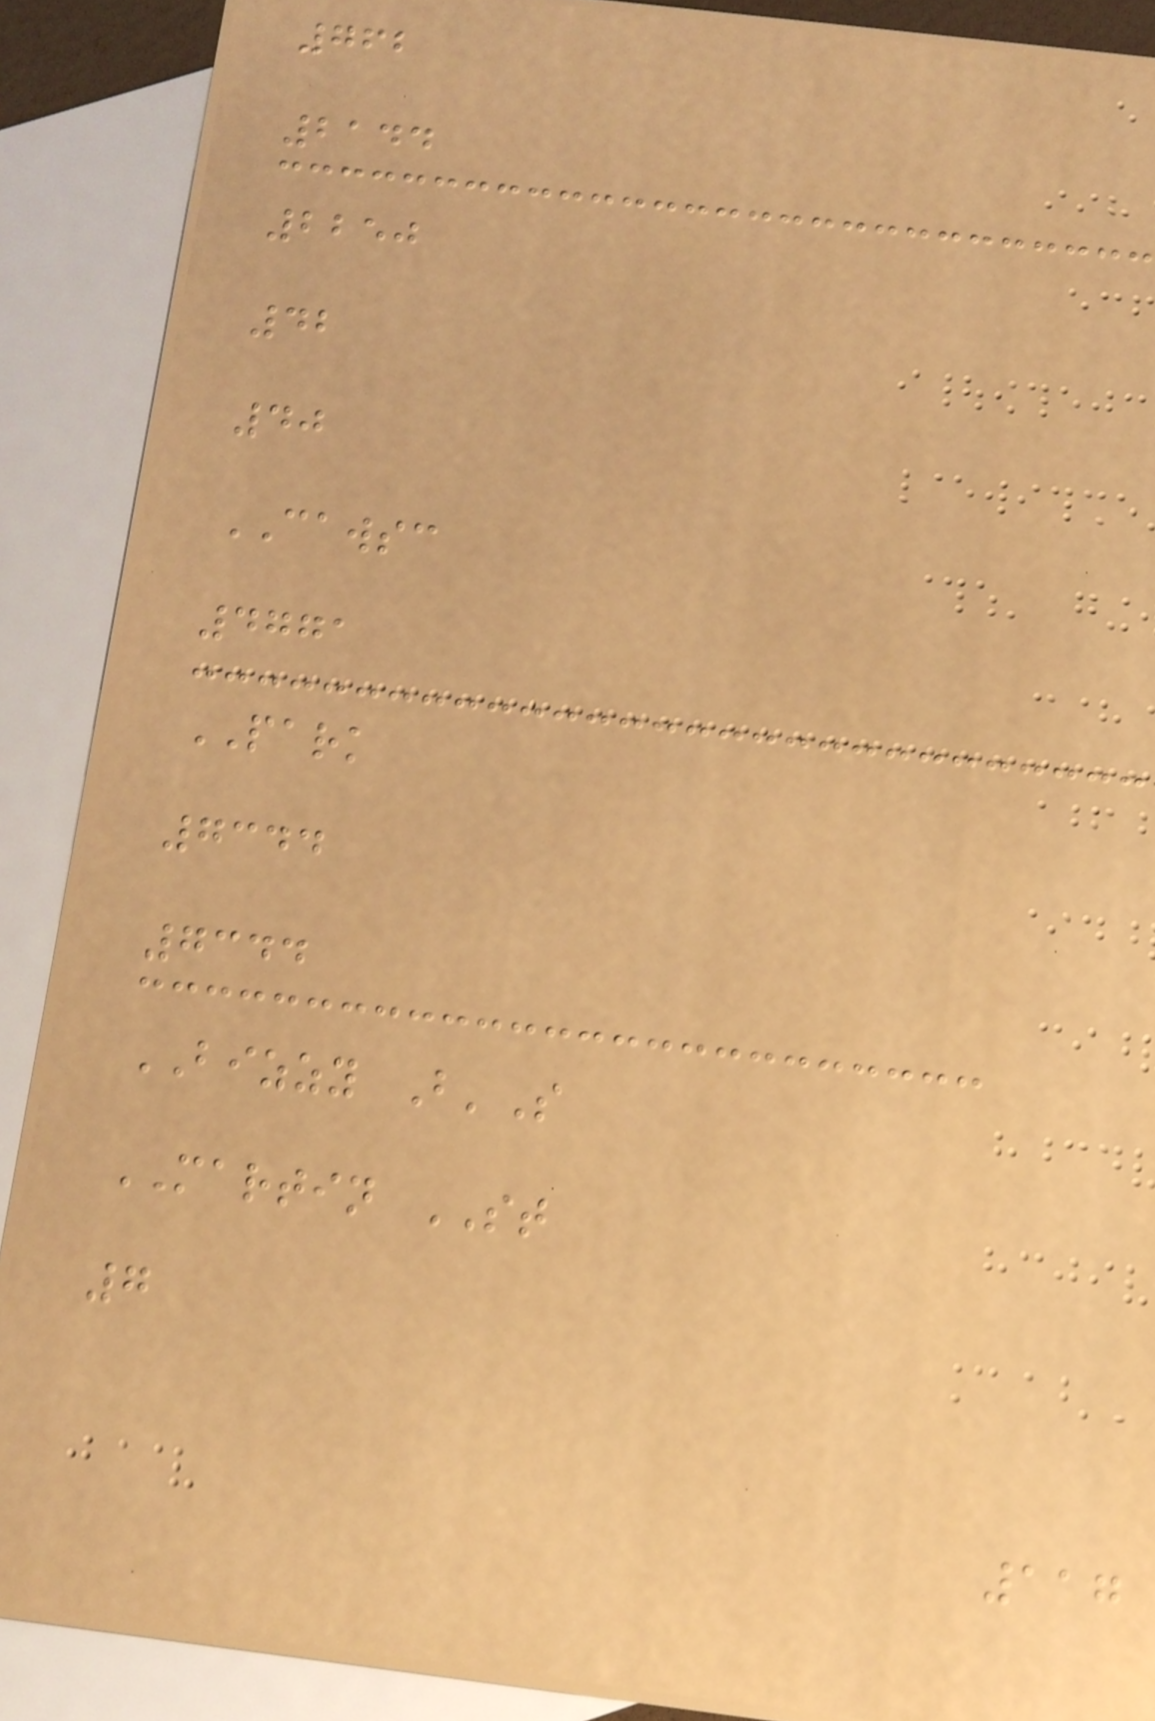762
2144
2250
42
40
CAWSC
4771
PARK
7344
7344
BIZZY B'S
MARTIN ST
7
117
